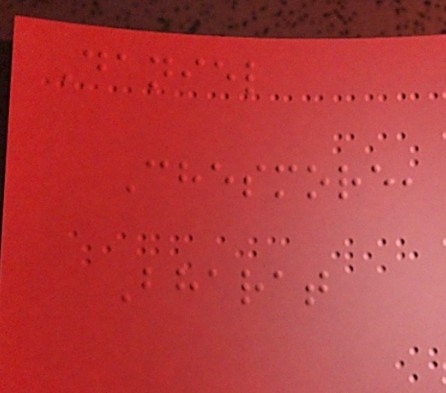Daniel
Chesmore,
Bharat
